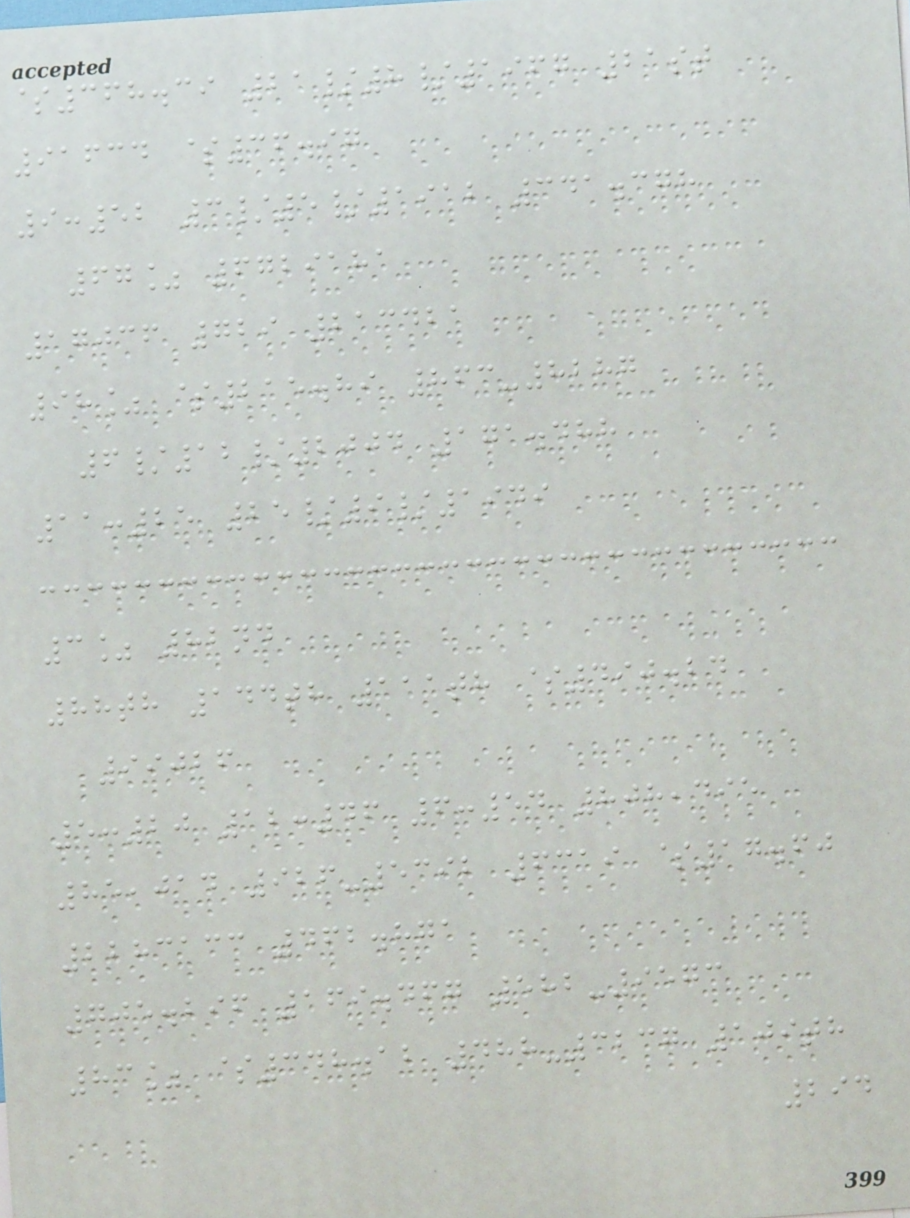$368.39 21/8/1967 21st
91634 $36.97
9:52 3/5/1912 341.378
67% 6729181
17036 729 213421
98% $215.89 863-8287
6/12/2004 171.488
11:25 25/9/1949
3% 82nd
88th 144th 111th $490.24
99026
5:20 12:46 6:54 808,495
85,014 926-5392 6319 $17.60
2283133 462.871
705.296 169.467 582-9573
83% $348.12 488-3237 109th
294
